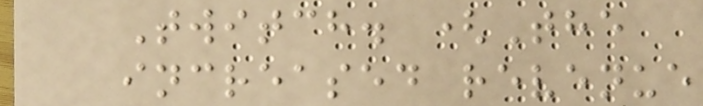Twitch. (The
increased revenue
